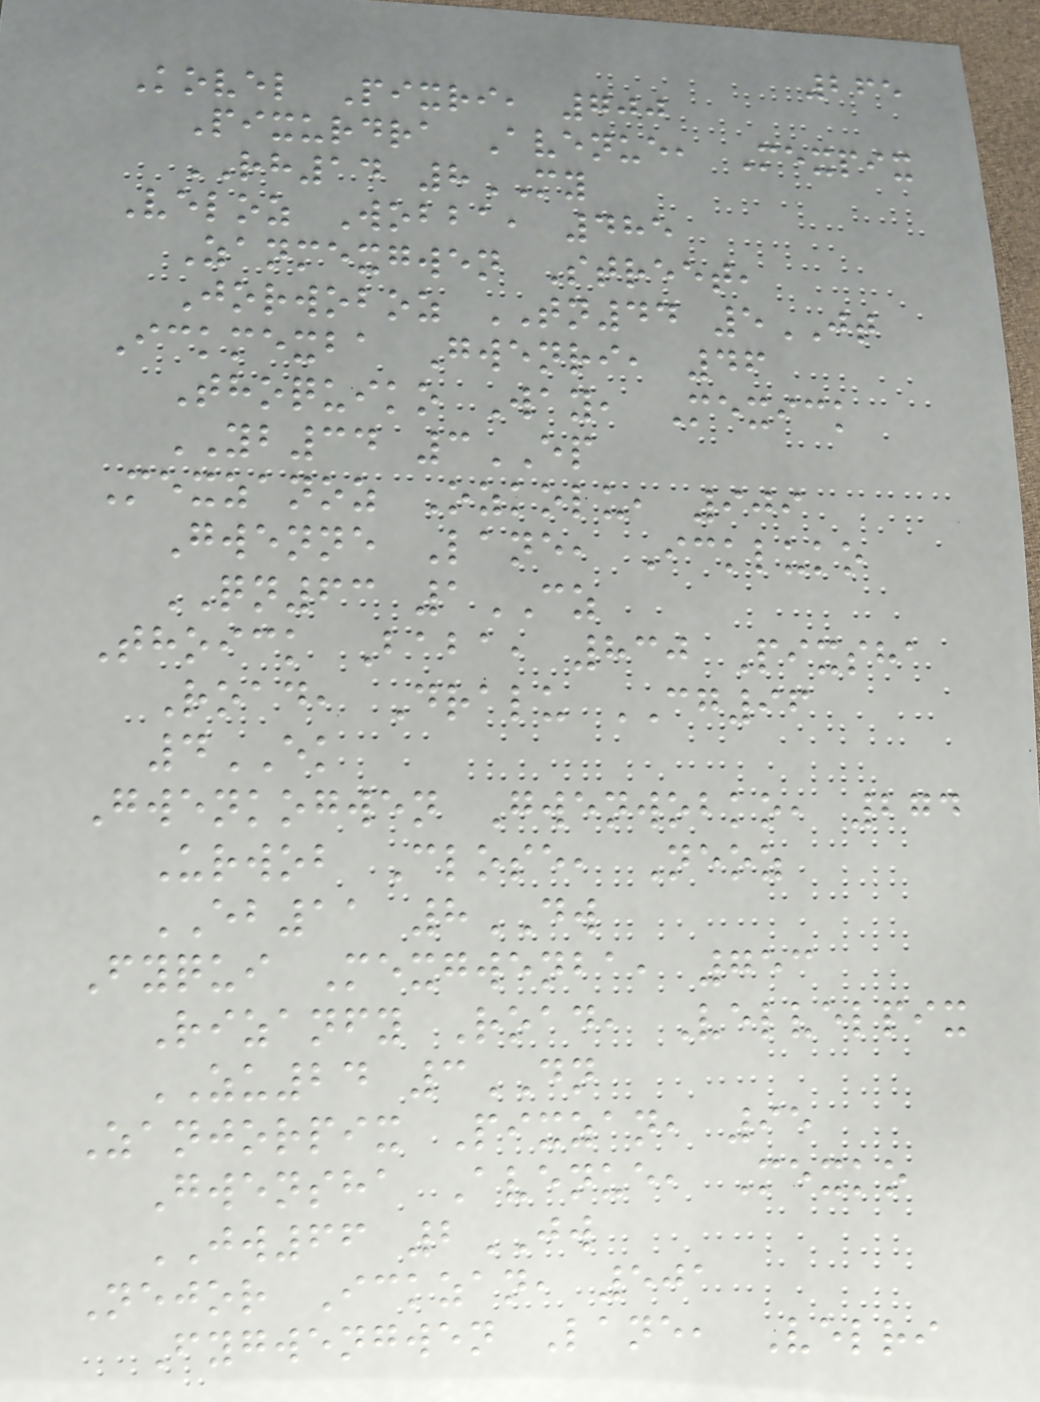265
Kovel Pixri, 700
Pixurdra Avenue, Mexpix
RH14 8MY
Veloz Wobba, 485
Zanmexgwen Street,
Jorwoboz TN44 5JT
Ickmexba Gwenri, 46
Thoquiko Way, Mexick
YB34 3EP
Mexzanoz Ozkolu, 909
Gwenne Lane, Ickluko
QN63 1CZ
Thoick Baba, 830 Pixsha
Road, Dralu CG96
4EK
Gwenkogwen Gwenwobko, 274
Urwob Close, Neoz
EB11 8DW
Fyqui Mexgwenba, 753
Rizanfy Road, Velvelpix
ZU24 3DN
Zanjorpix Pixzan, 95
Gwensha Avenue, Mexko
JW66 2JW
Nejor Ickzan, 501
Fygwengwen Lane, Velri
